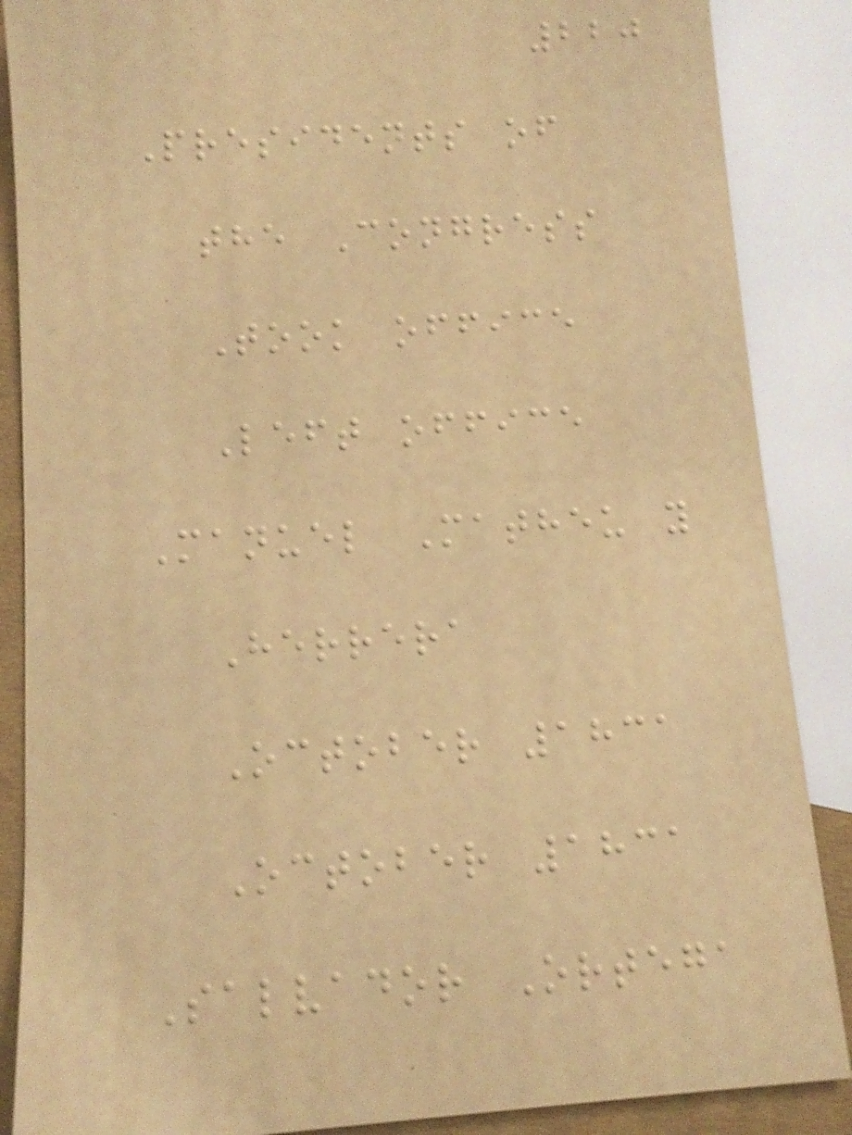220
Presidents of
the Congress
Took office
Left office
Manuel Matheu y
Herrera
October 1831
October 1831
Salvador Ortega
